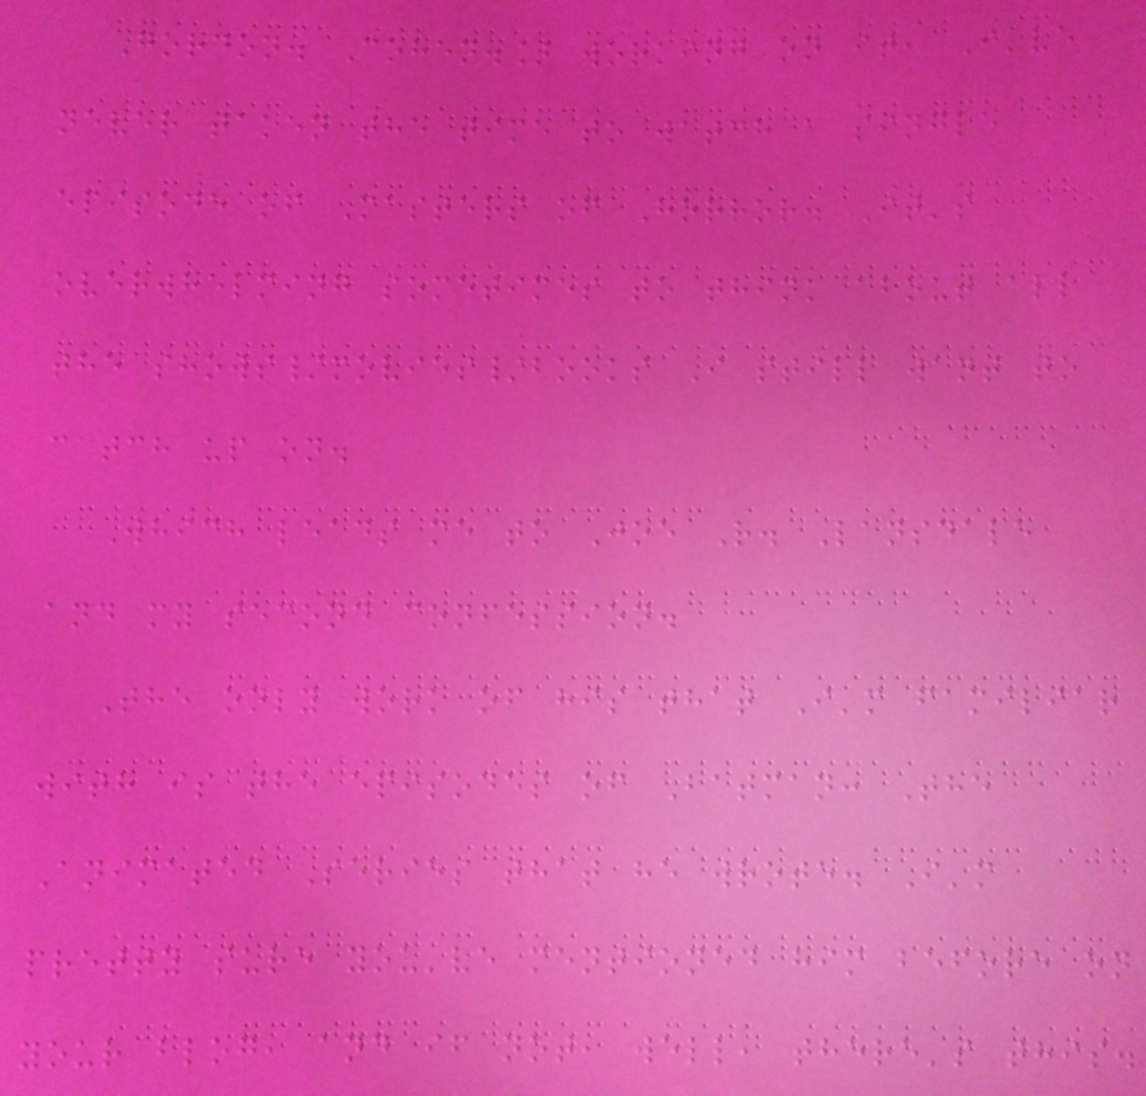Gordon. Cohen.] working on it, I've
never taken the time to watch a single
episode of Masters of Horror. It's
overwhelming sometimes to think about all
the shows/movies/books I still want to
catch up on.
Which leads me to Joe R. Lansdale
and my second confession.
The only work of his that I'm familiar
with is the episodes of Batman: The
Animated Series that he wrote. I'm
pretty sure you've mentioned him before on
your blog, and if not, well, there's this.
